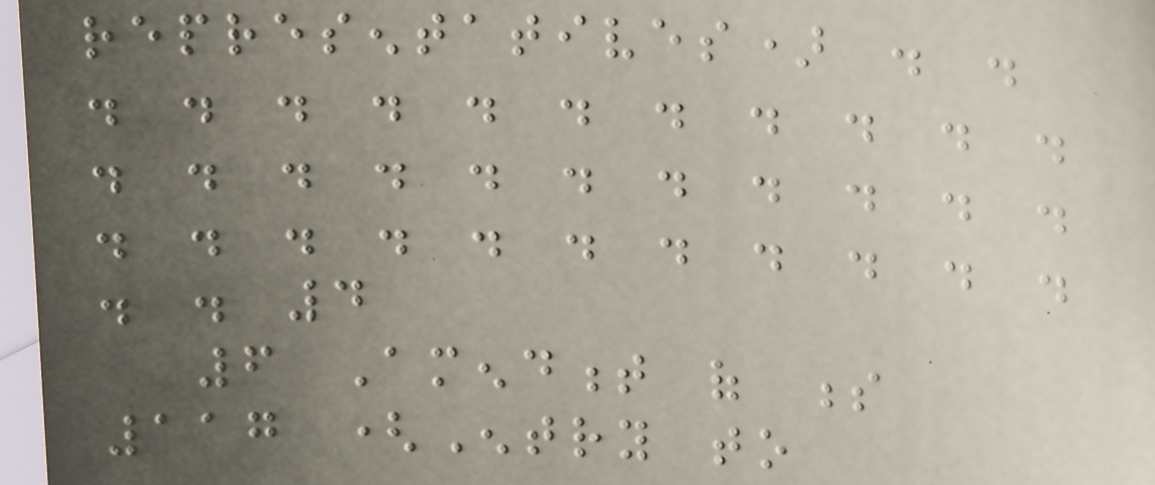representatives) . .
. . . . . . . . . . .
. . . . . . . . . . .
. . . . . . . . . . .
. . 4
6 Amendment of s
117 (Entry to
